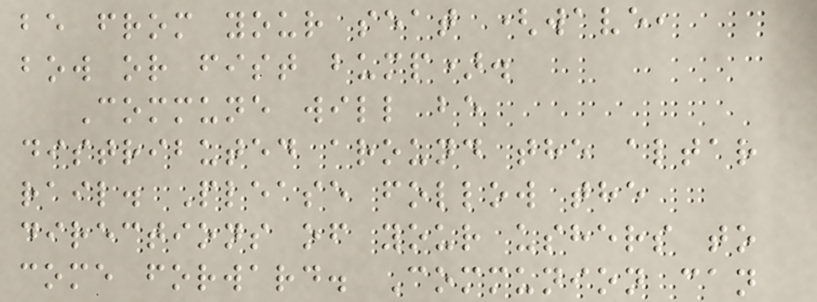be from your seat (wave,
bow or fist bump).
Commune will be
distributed around the altar
rail. Please follow the
directions of your ushers to
come forward. Communion can
